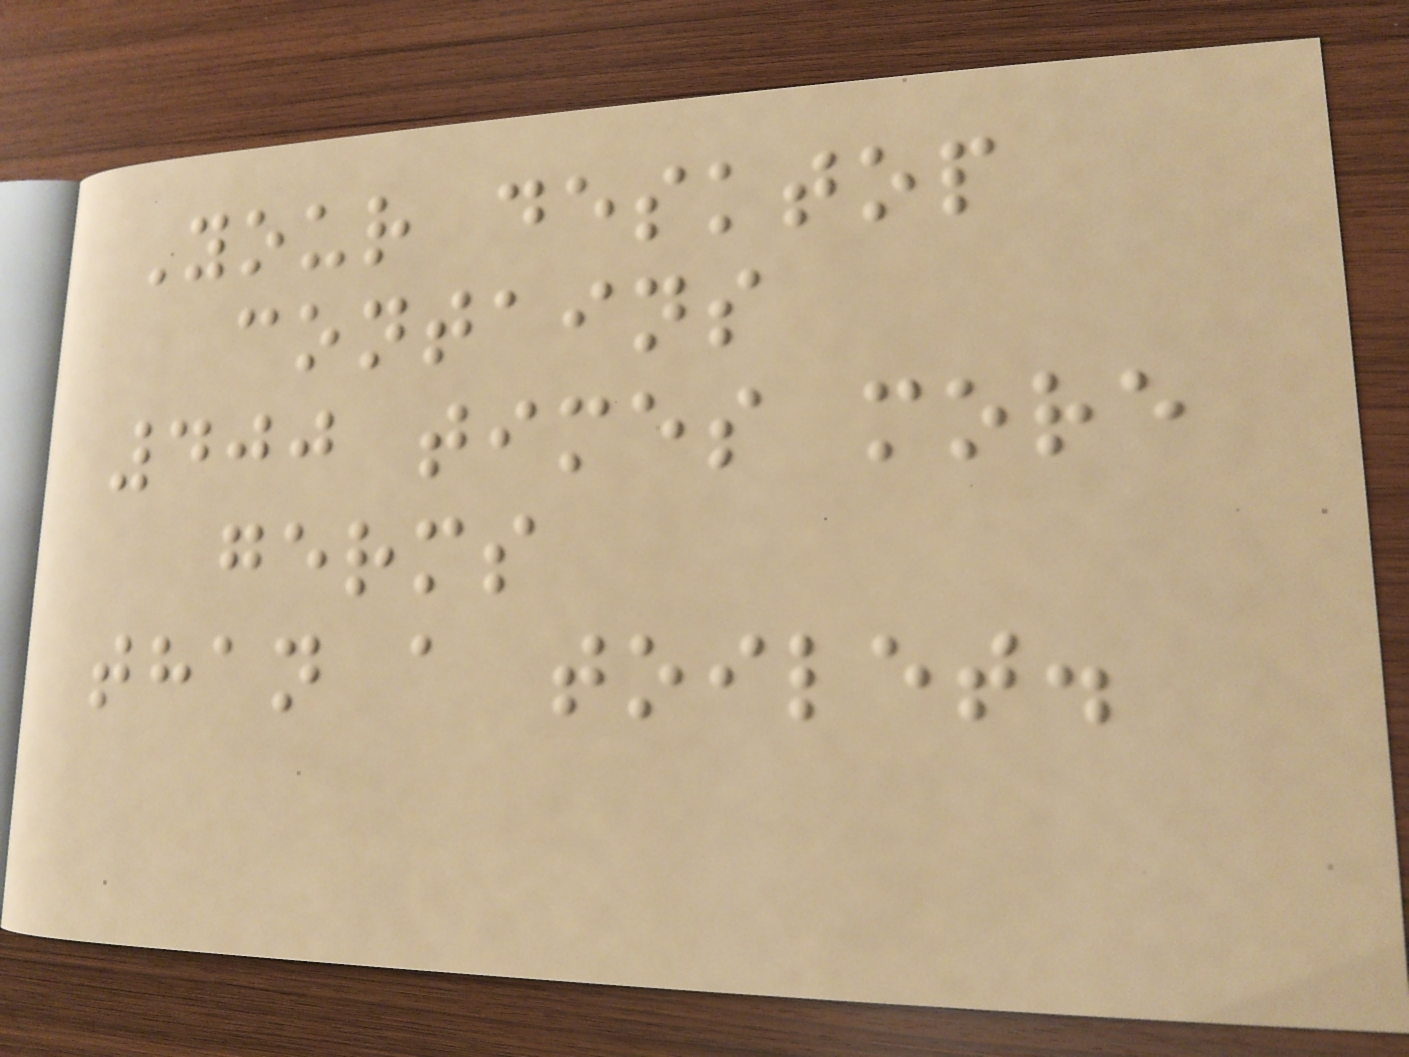Your desktop
contains
400 times more
germs
than a toilet.
